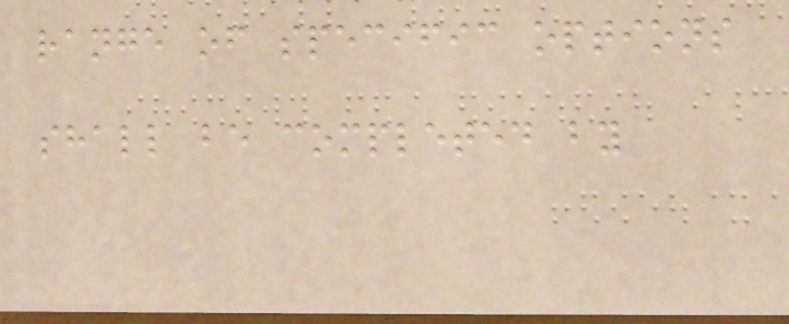range of specific options
shall be completed by
